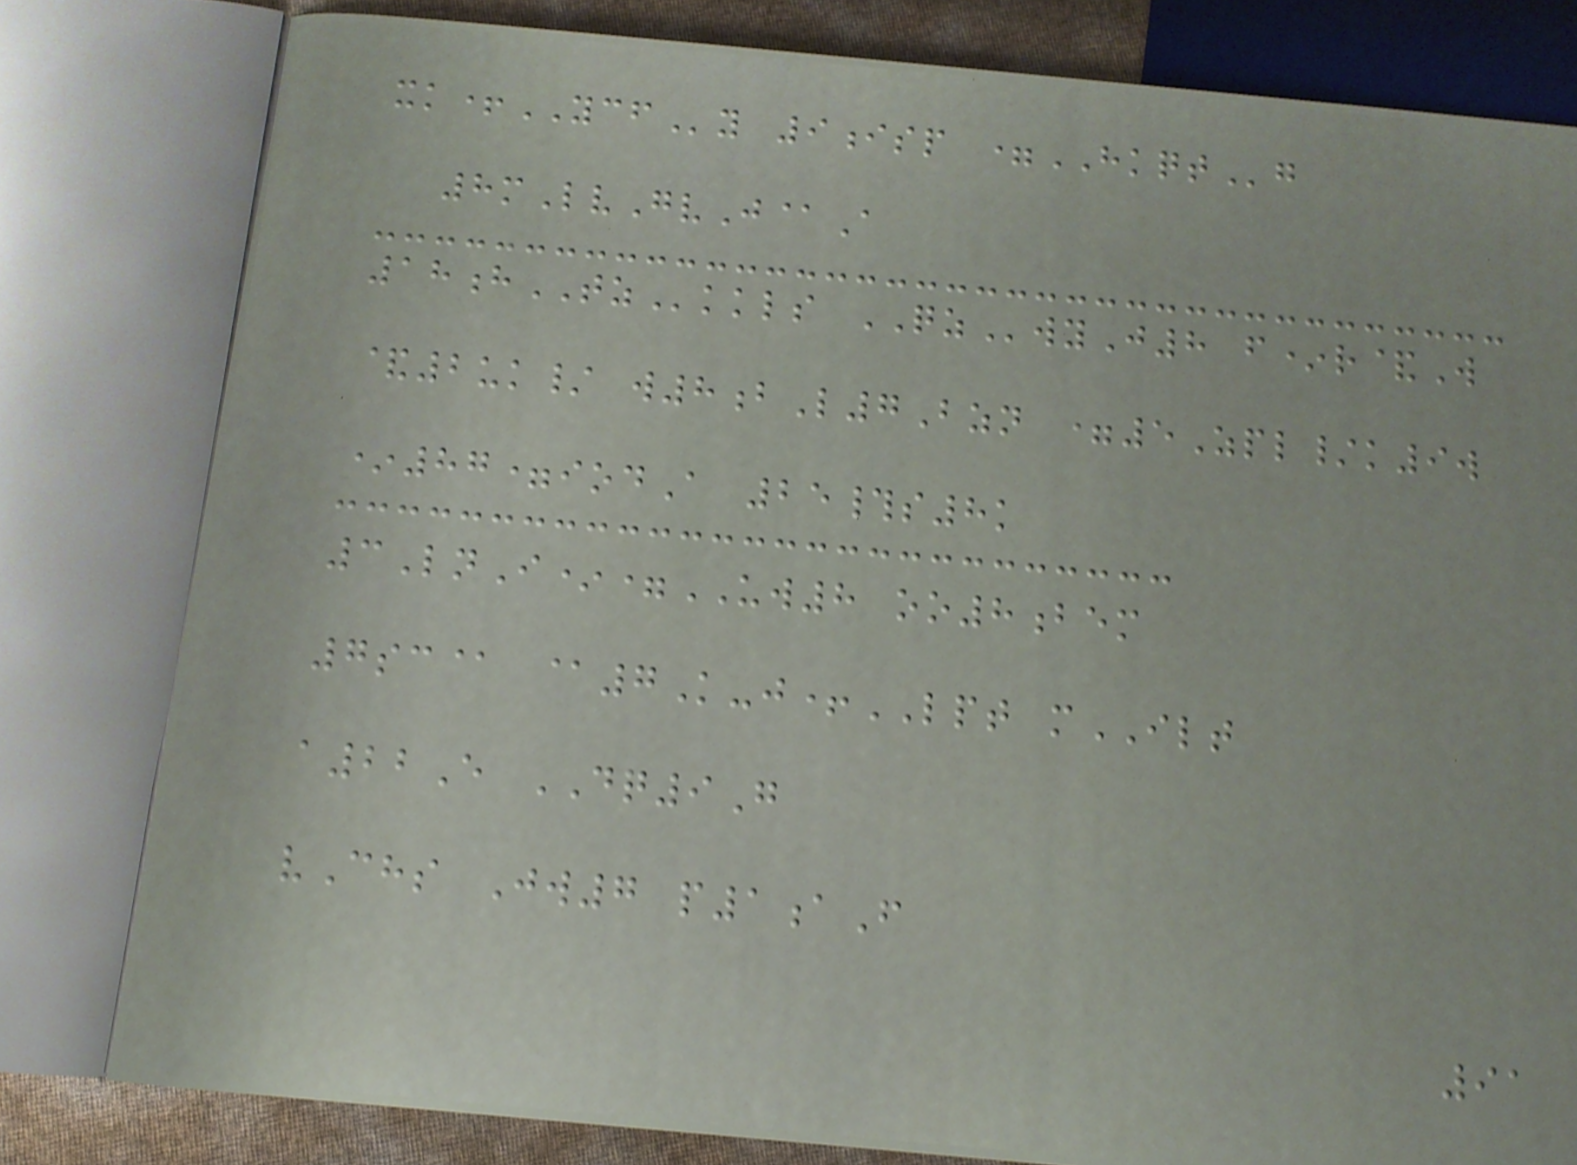xk+YCFy 9isp =HKQTg
8mLvGvJ@A
18hTZkkls QZwyJ8 f*r&W
&2uk/ w8bL7Bzn =5Zpl/k9w
*87=iodA 25#s8k
3LnI*=UW8 oo8bem
7sc@ @7K-j+LPT mILT
a22E DQ9G
vChs Jw7 p1aF
91
